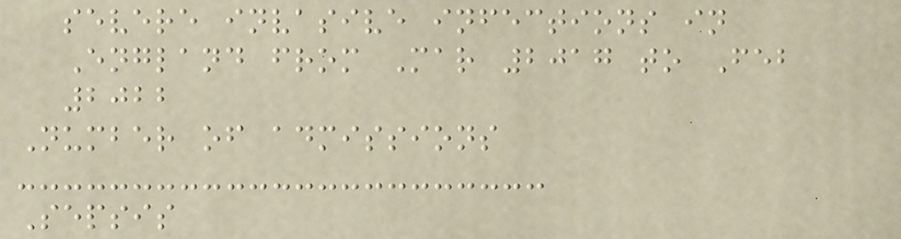severe invasive infections in
England from Mar 2017 to Feb
2022
Number of admissions
Sepsis
